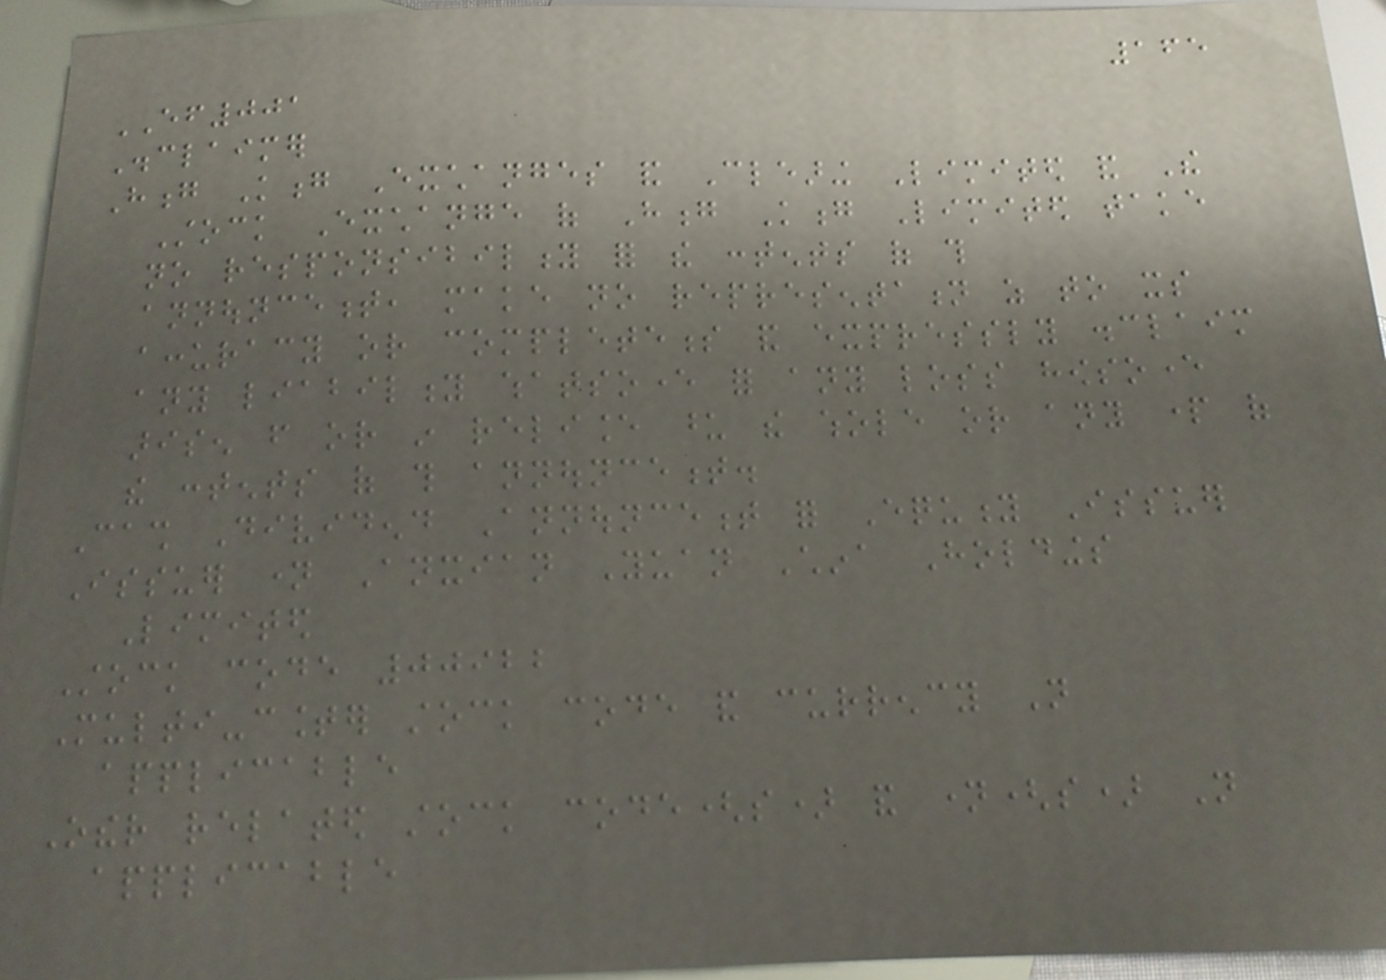165
EF001
Disclaimer
Hong Kong Exchanges and Clearing Limited and The
Stock Exchange of Hong Kong Limited take
no responsibility for the contents of this
announcement, make no representation as to its
accuracy or completeness and expressly disclaim
any liability whatsoever for any loss howsoever
arisen from or in reliance upon the whole or any part of
the contents of this announcement.
Cash Dividend Announcement for Equity Issuer
Issuer name Anxian Yuan China Holdings
Limited
Stock code 00922
Multi-counter stock code and currency Not
applicable
Other related stock code(s) and name(s) Not
applicable
